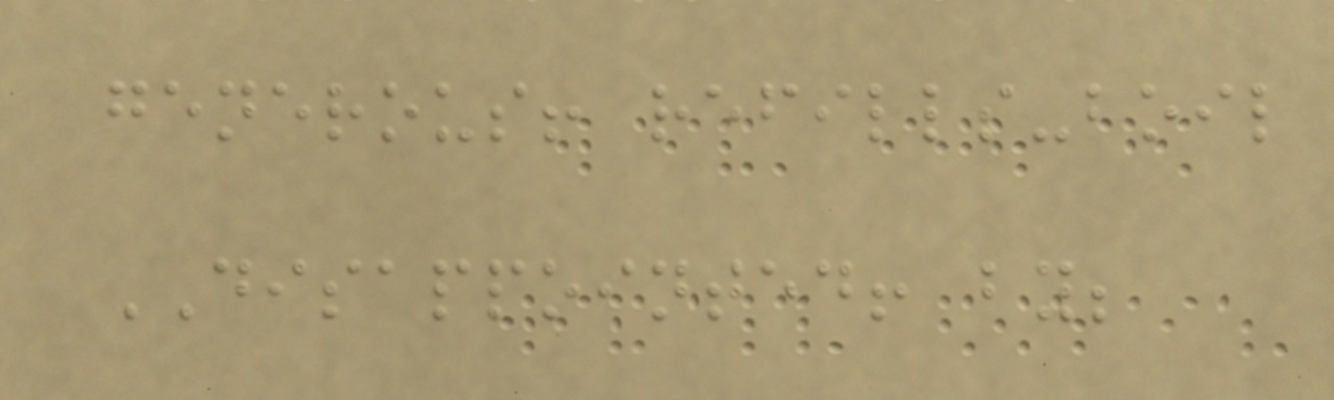generous! refills-boil
DISAPPOINTED! by;
